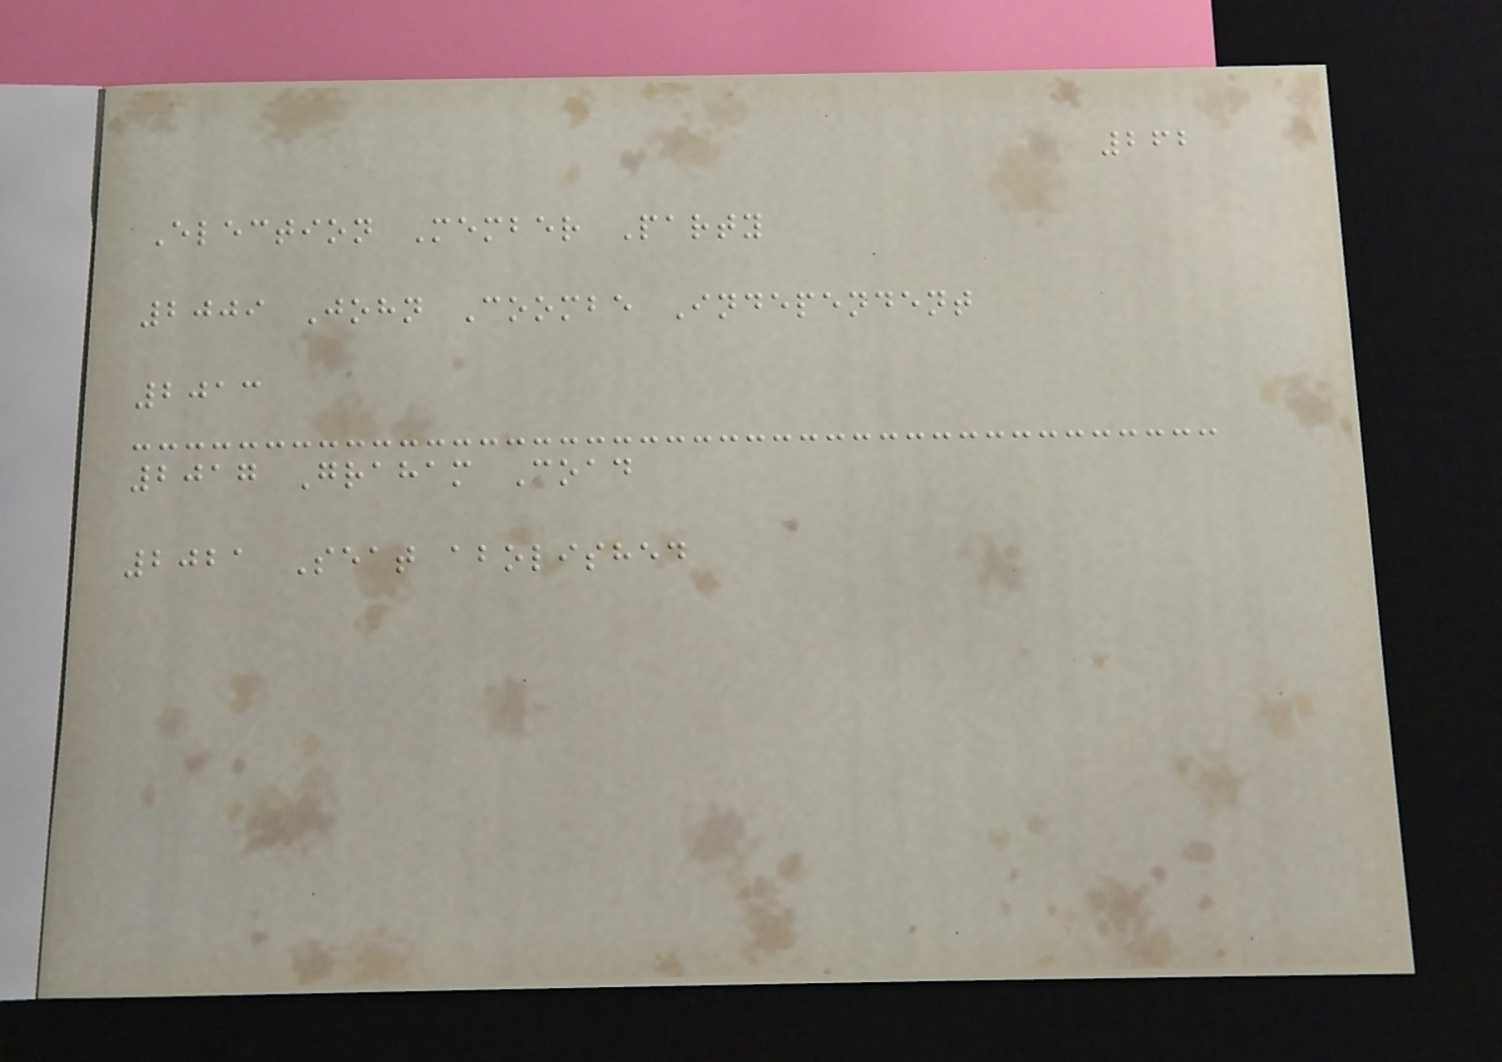262
Election Member Party
2009 John Coombe Independent
2013
2017 Graham Coad
2021 Seat abolished
